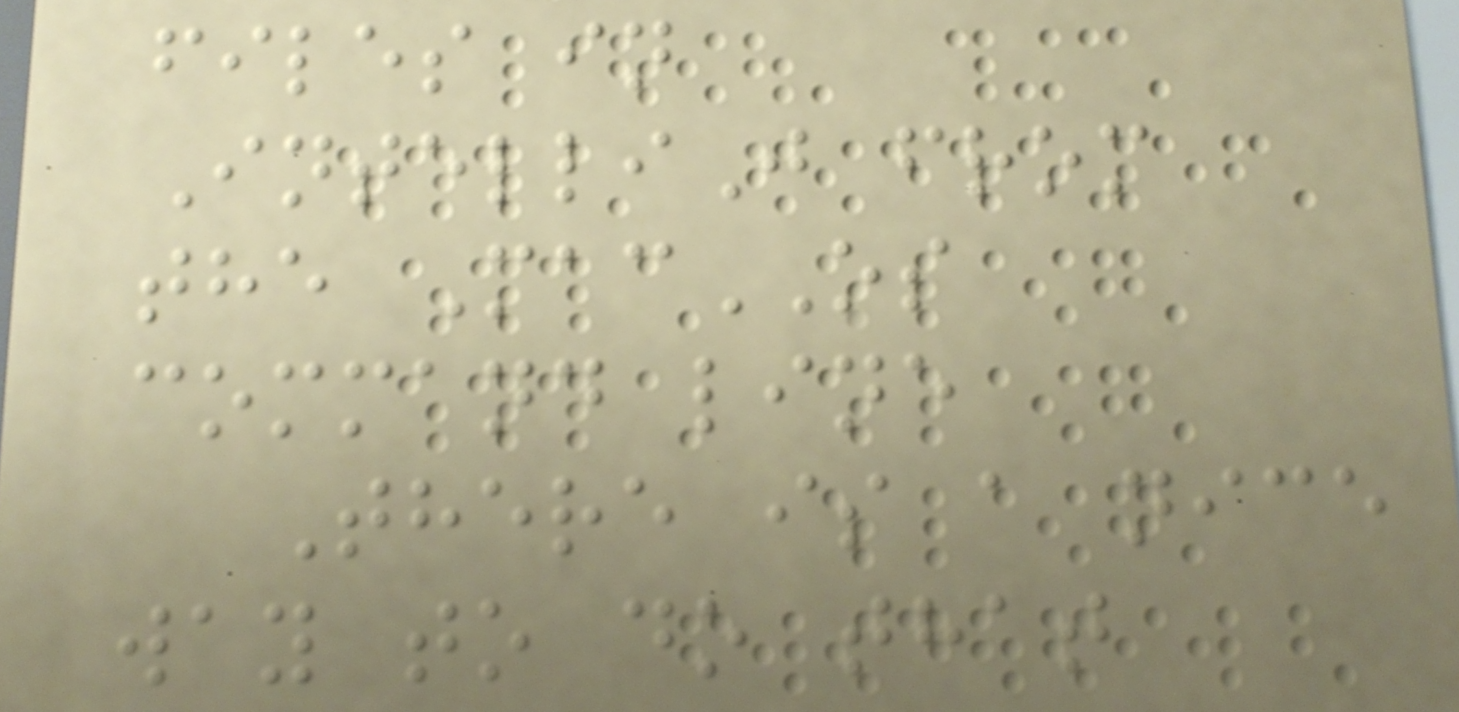files in
IntelliJ from
the MacOS
command line
There is a nice
way to do that
